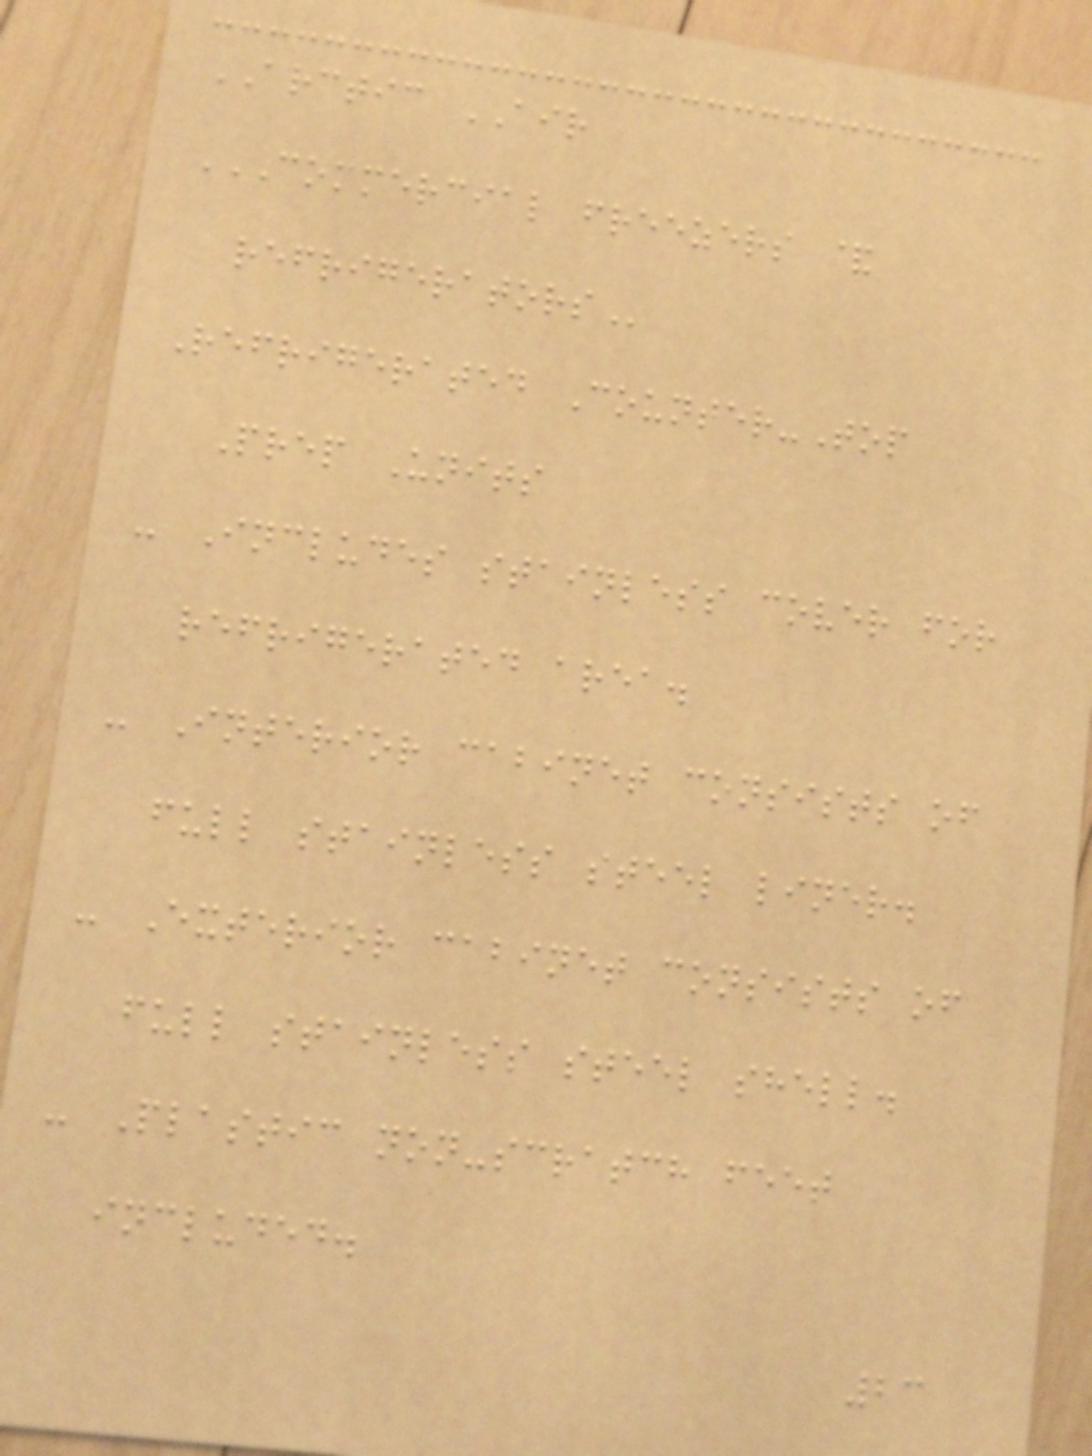ARCTIC AIR
COMMERCIAL FREEZERS &
REFRIGERATORS
Refrigerated Counter-Top
Prep Units
- Includes stainless cover for
refrigerated area.
- Interior cabinet consists of
full stainless steel liner.
- Exterior cabinet consists of
full stainless steel shell.
- Plastic non-scratch feet
included.
23
